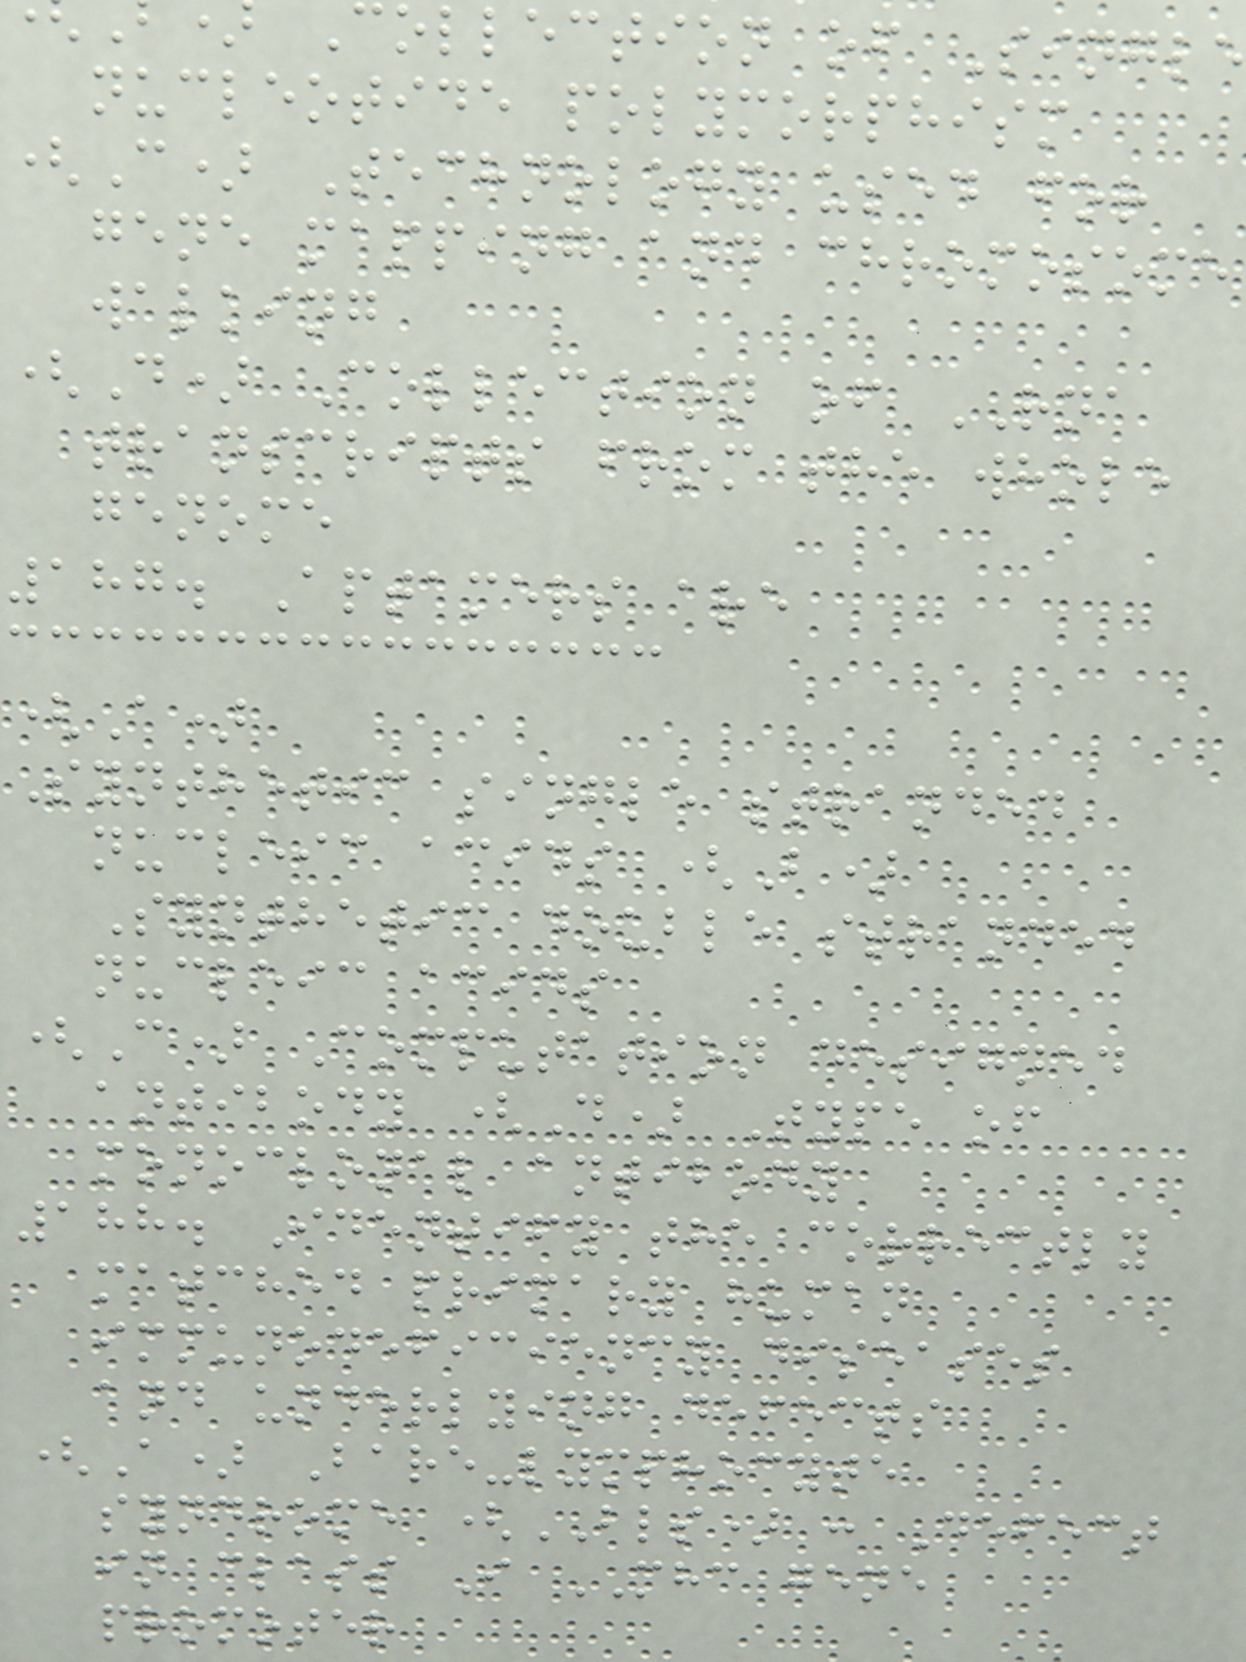collection of Singl
nucleotide polymorphism
(C) Technology used for
gene mapping and chromosome
walking
(D) Collection of RNA
transcripts from the whole
genome
187. Aptamers are
(A)
Synthetic single stranded
nucleic acids (B)
Synthetic double stranded
nucleic acids
(C) Computation designed
antibody (D) Type of
monoclonal antibody
188. Identify the correctly
matched primary human
immunodeficiency diseases
and underlying defects
(A) Bare-lymphocyte
syndrome (BLS) : Defect
in class I MHC gene
promoter
